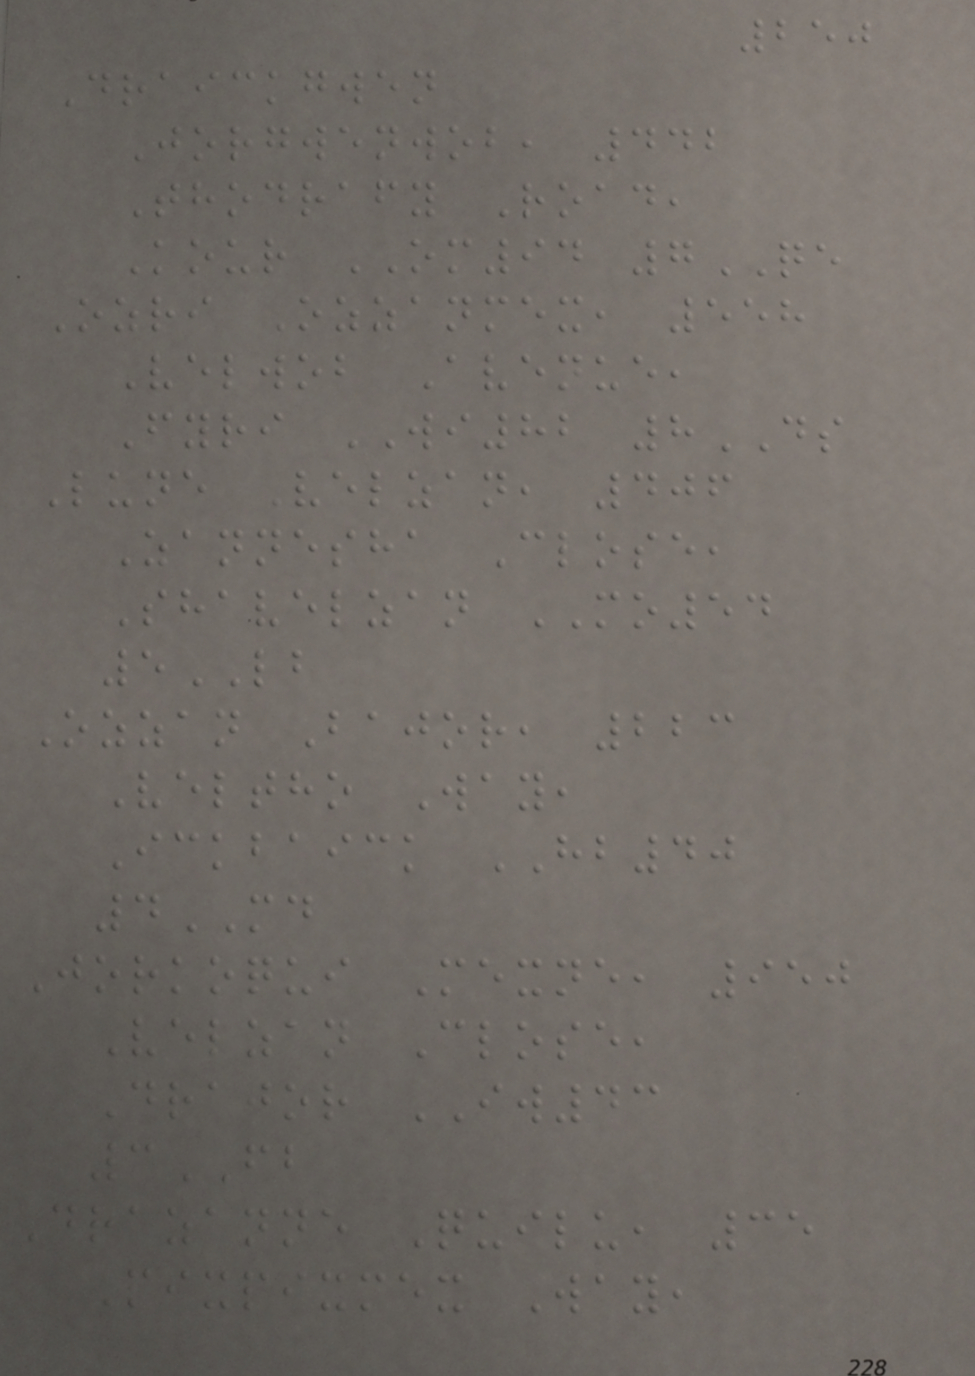250
Draickgwen
Jorgwenwob, 442
Thodrafy Road,
Kour OM94 7QE
Ozri Ozzanmex, 558
Velwob Avenue,
Fyri WI82 8DS
Lune Velzan, 406
Zannesha Close,
Shavelzan MO54
5LB
Ozzan Bajor, 223
Veltho Way,
Ickbaick HB40
4MD
Jorkoqui Mexne, 950
Velzan Close,
Drajor IW43
3FB
Drazanne Quilu, 35
Pixpixmex Way,
